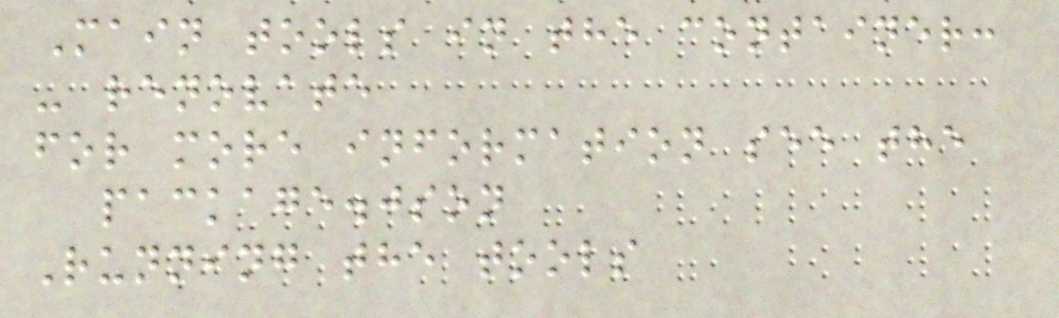Main tools in the container:
- renovate
for more information see the
package.json
Running the tools
